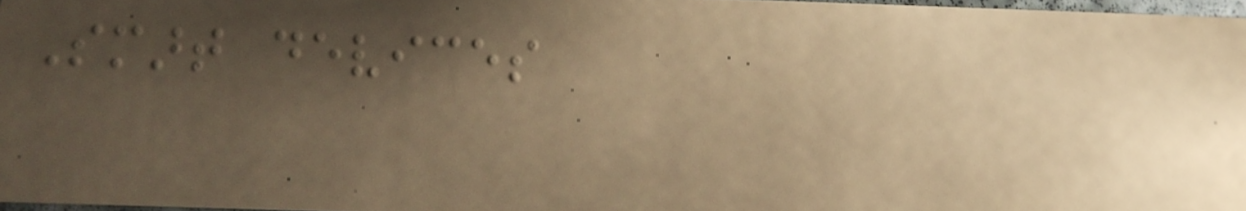Smart devices
